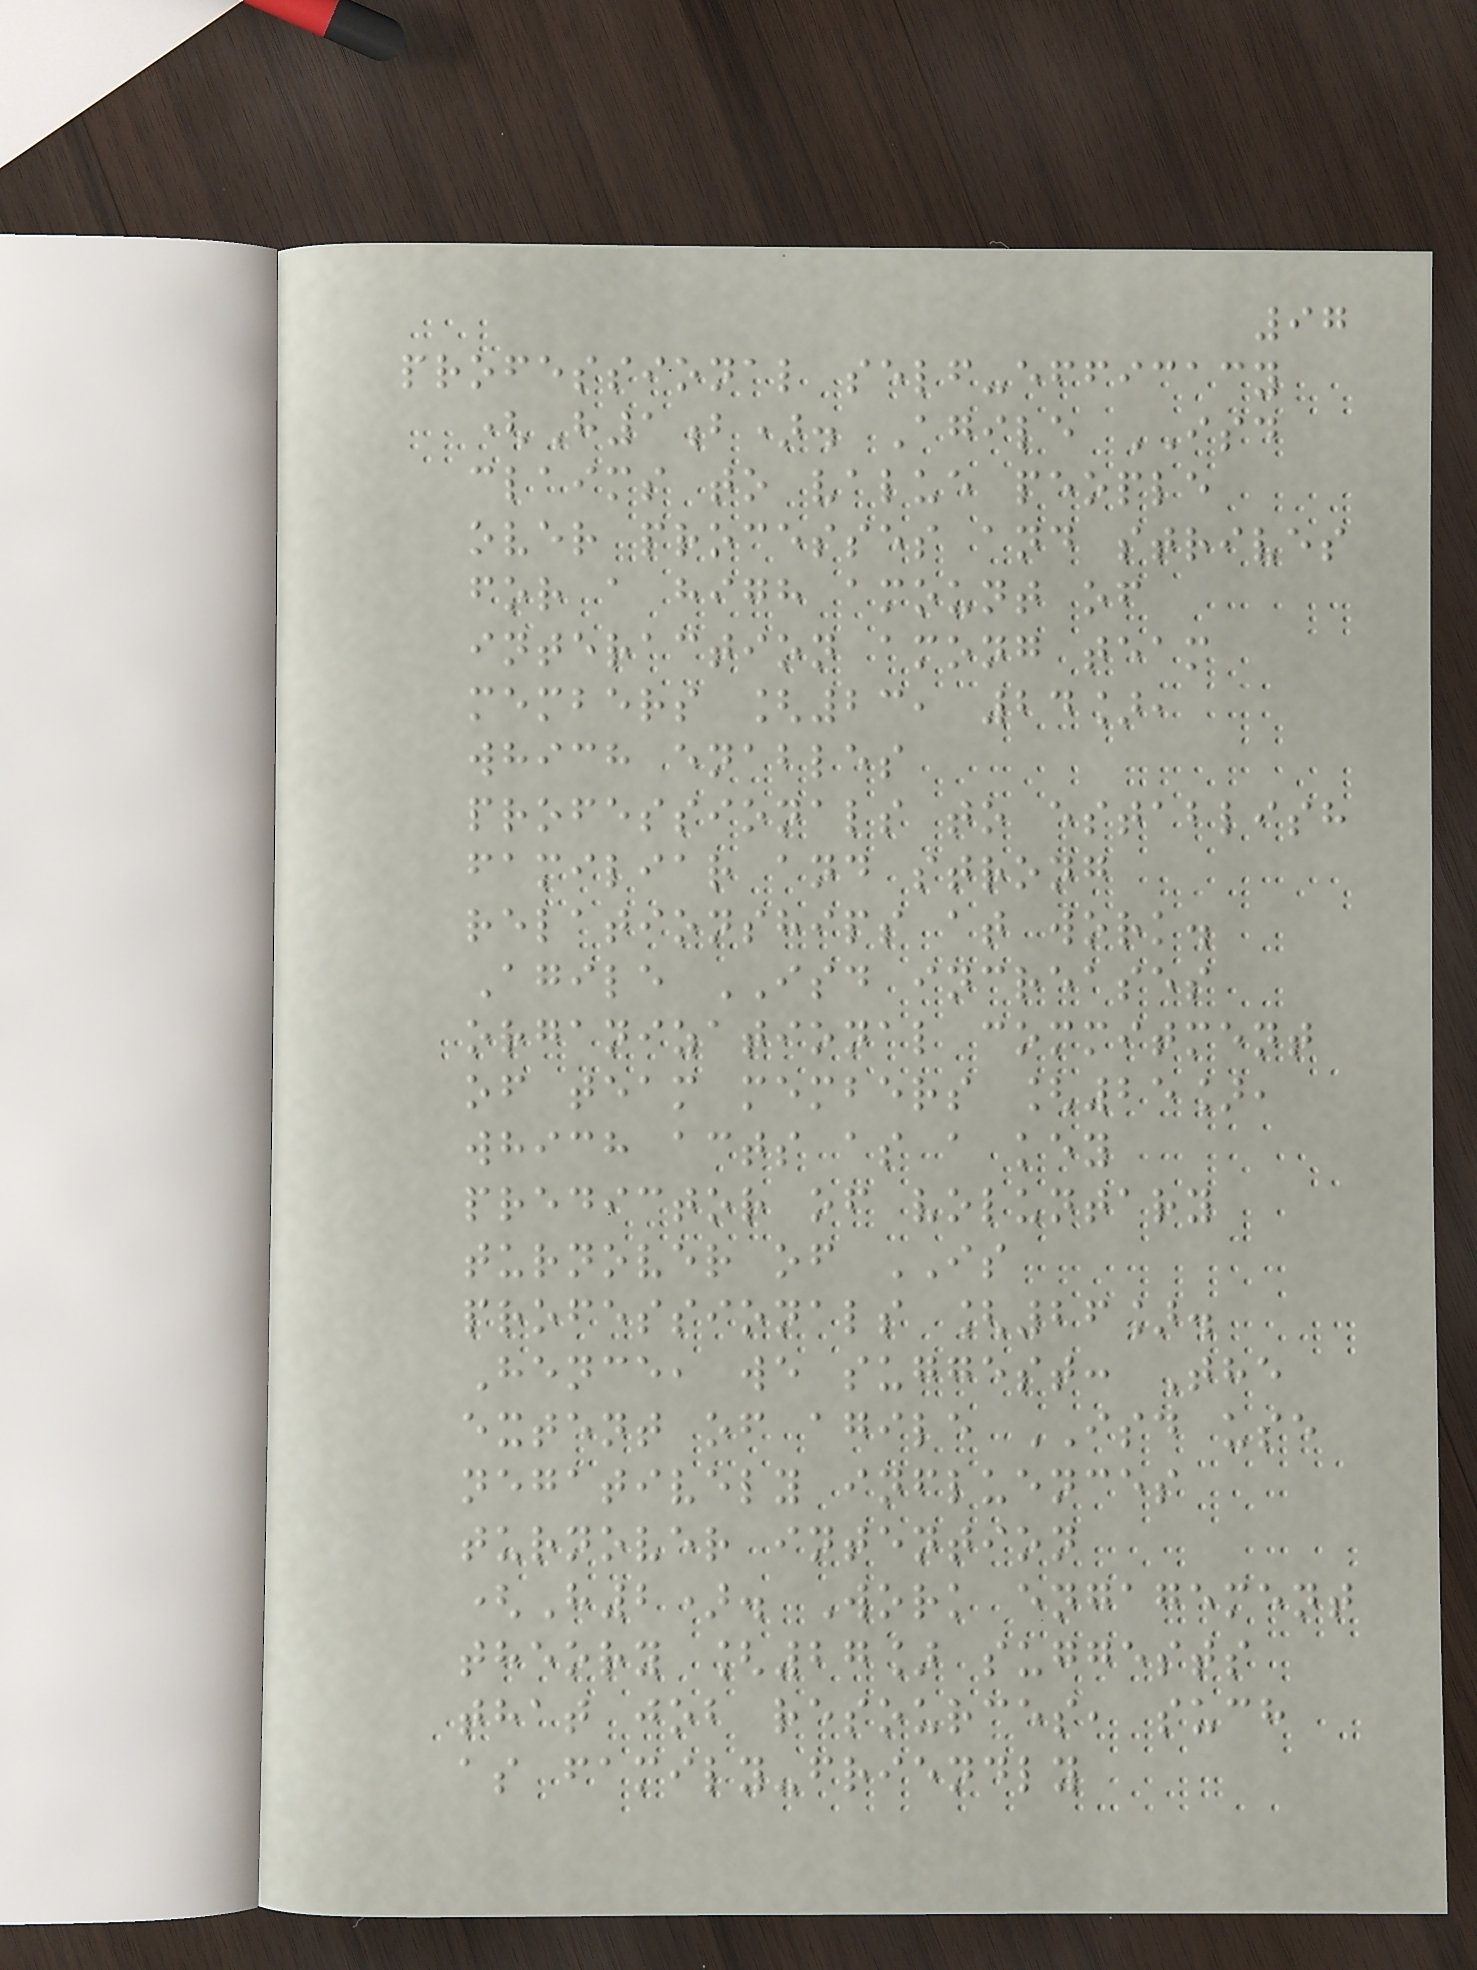97
professional self-efficacy
(H1b). Agile ISD
claims to value people
over processes and strives
for a high amount of
interaction among team
members [23, 24],
which enables
professionals to establish
familiar and strong
relationships at work.
Agile ISD increases
organizational commitment
of team members [25],
which acts as a key
predictor of voluntary
turnover of IS
professionals [26].
Hence, we suggest: The
extent of agile ISD use
negatively influences
turnover intention
(H2). Work engagement
theory [27] suggests
that job resources, such
as family-friendly
